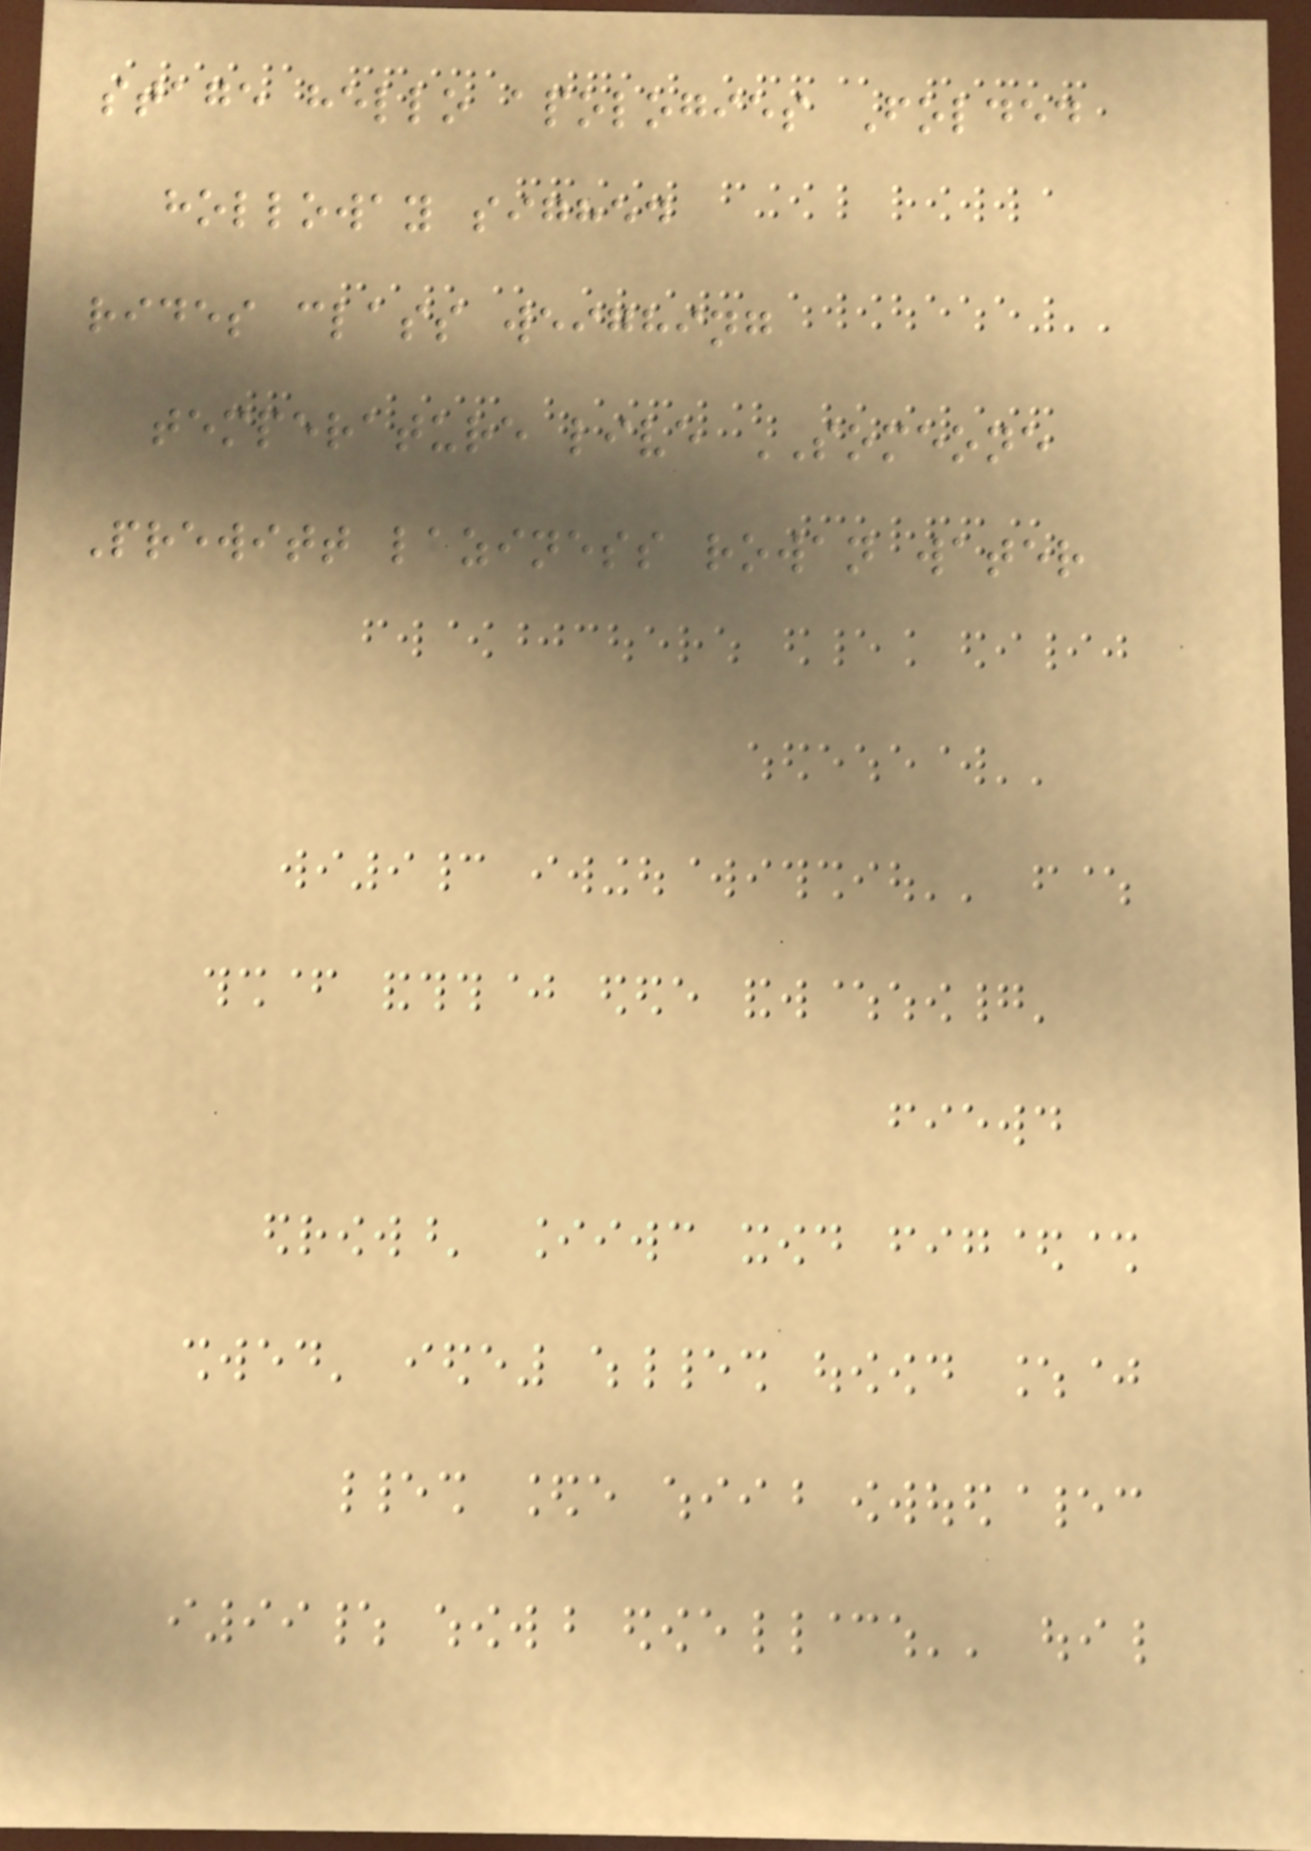stage hello apologies Folded
holloway sighed
rides class weighing
temperature live SOMEONE
Prewitt laziness rowan water
